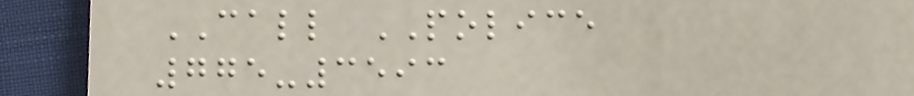CALL POLICE
775-3593
